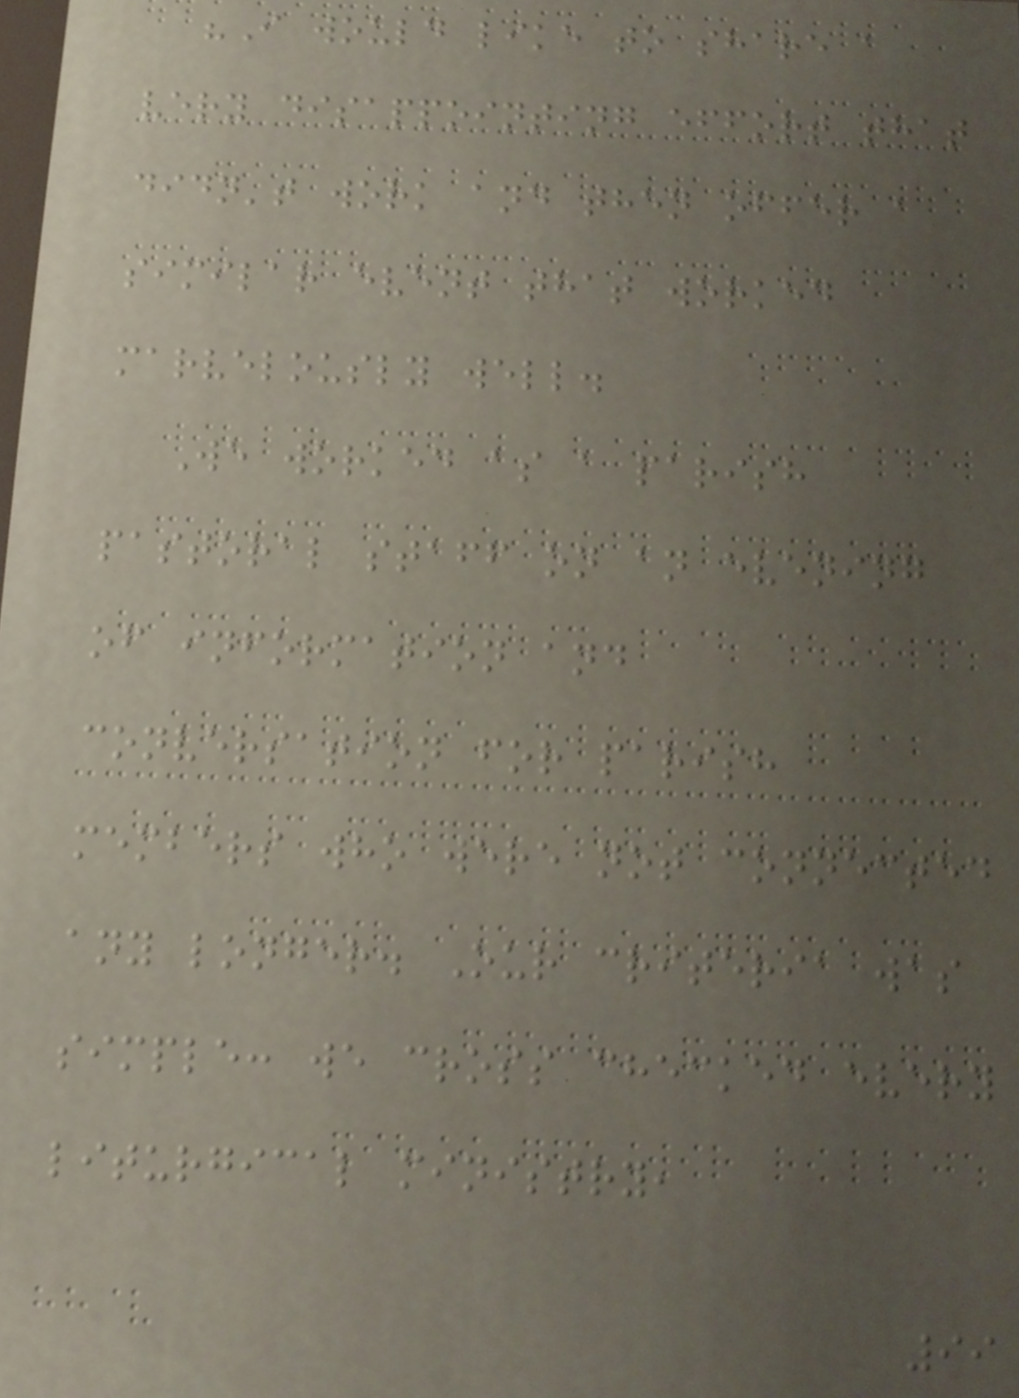"I would like to share a
very disappointing effort that
didn't work and then offer a
similar event that worked
marvelously well.
We worked as a parish
pastoral staff on an evening
of information and
conversation for parish
members who were not connected
any longer. Our criteria was
simple: we cross checked every
liturgical ministry,
99
